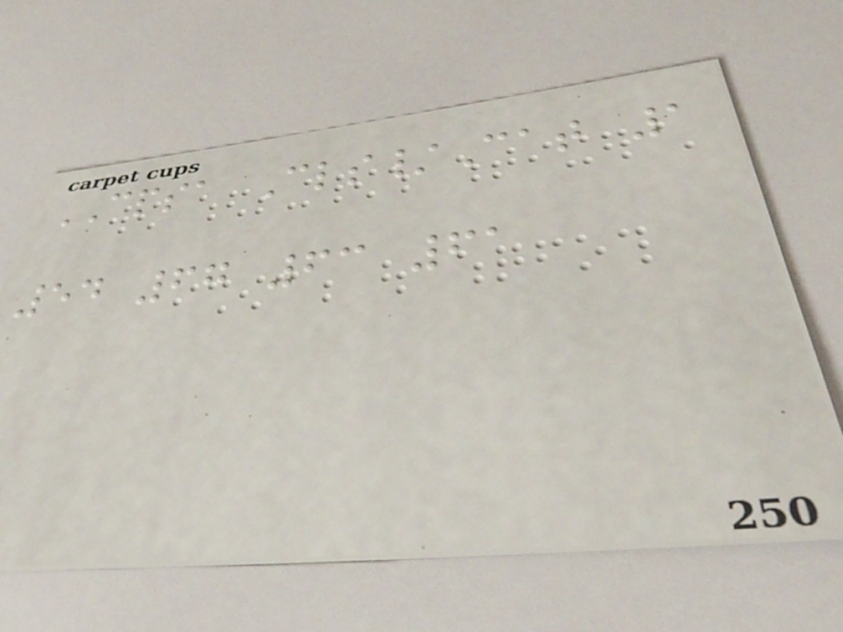CPSA Cls/Cat 1
54 67 63 61
